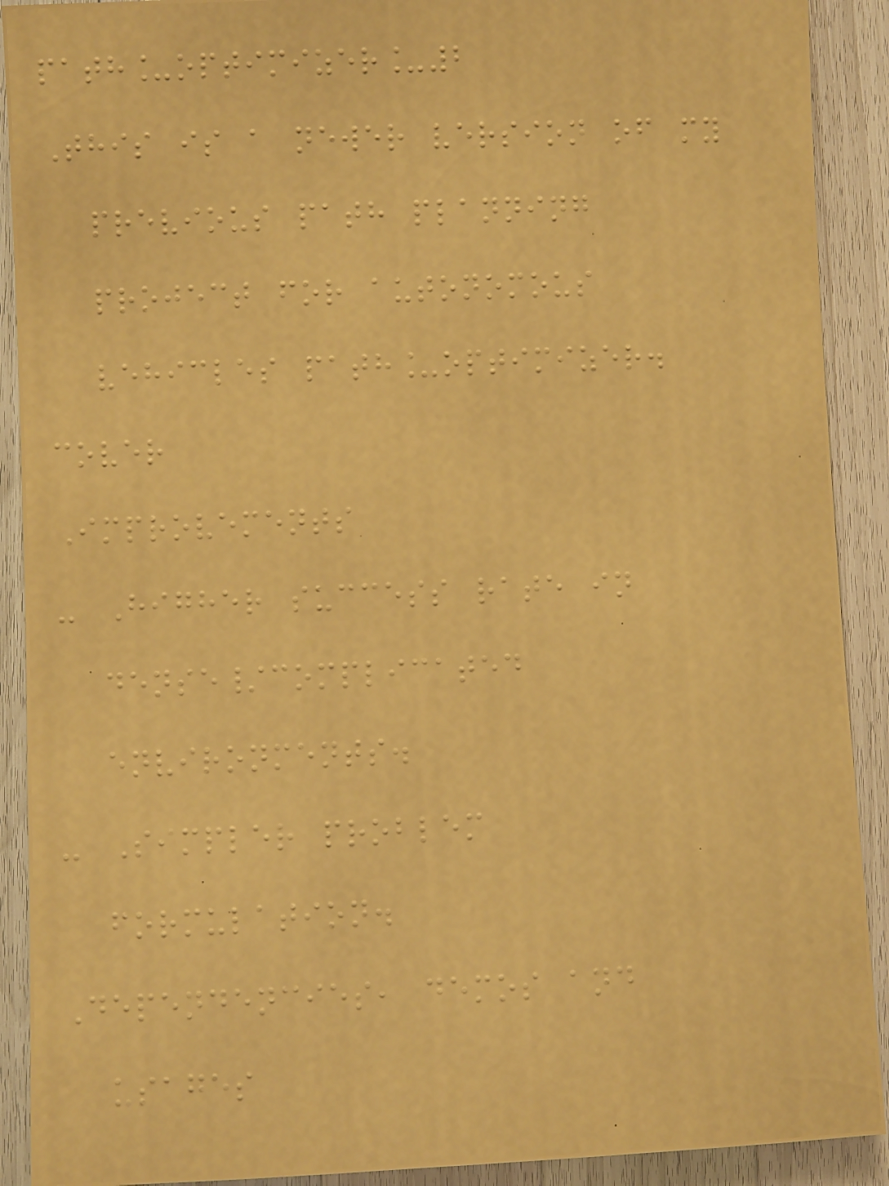path_optimizer_2
This is a newer version of my
previous path planning
project for autonomous
vehicles path_optimizer.
cover
Improvements
- Higher success rate in
dense/complicated
environments.
- Simpler problem
formulation.
Dependencies, demos and
usages
